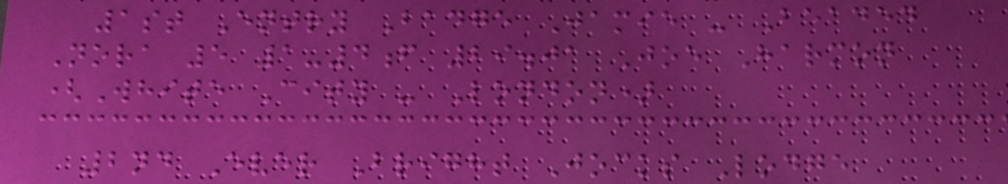1st Entry Badge Jamie - Beaded
Nora 5 1-4f 29.01 Joe Harmon
(White City - London)
2nd Ever Bright Jocks Lodge
